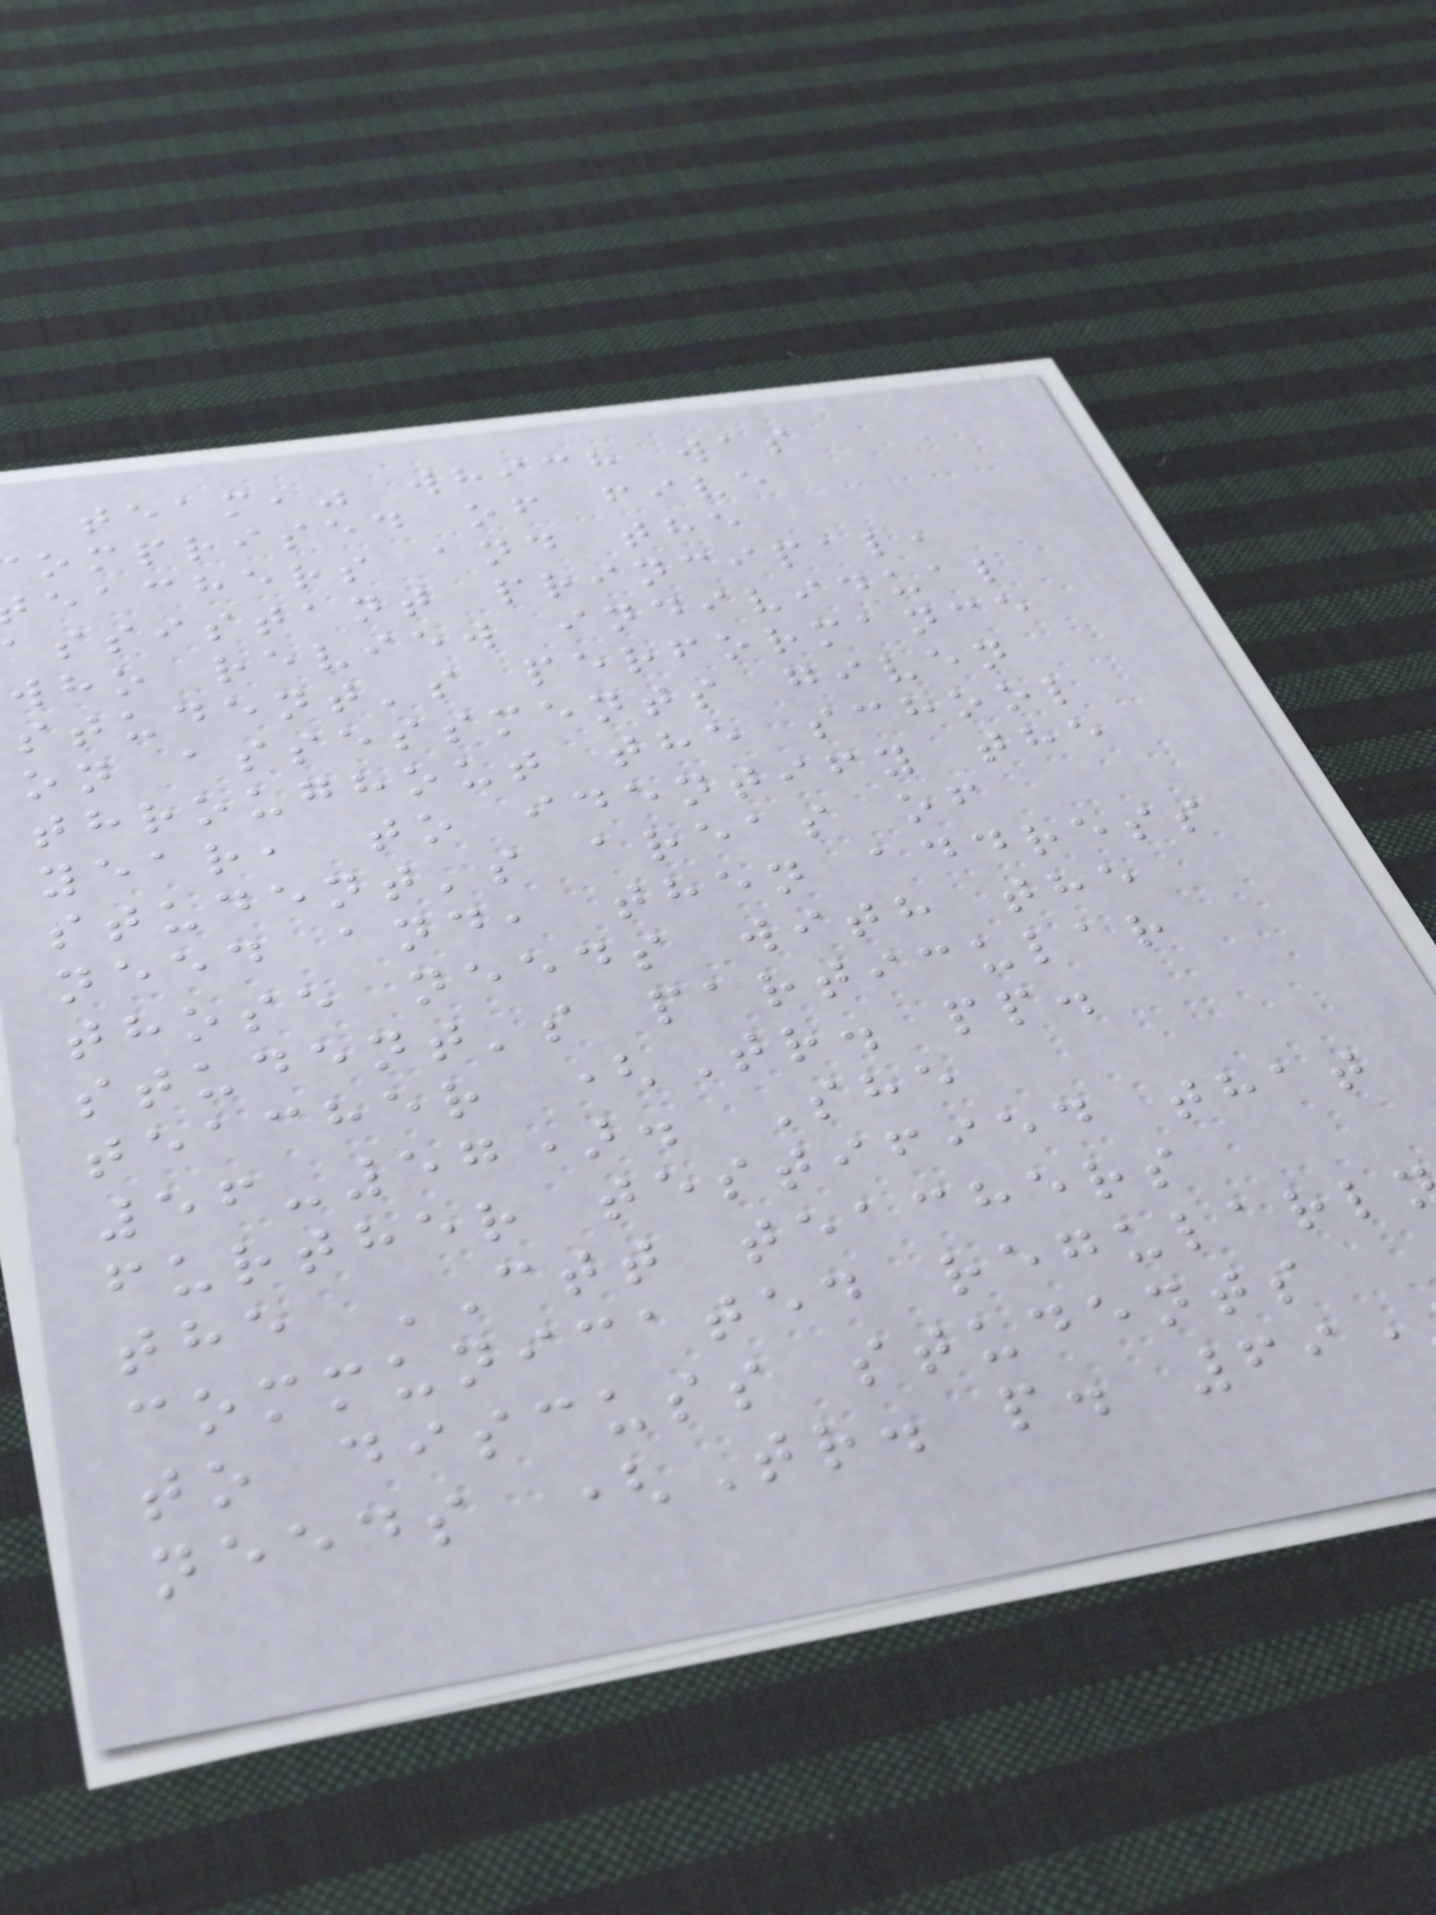team," which was
omprised of five
eachers and the
assistant principal,
who review individual
student's performance
on assessments given
throughout the school
year, to identify the
student's areas of
need and, then address
those needs with the
student's particular
teacher (Tr. pp.
56-57). She
further testified that
the CTT teachers
communicated regularl
to discuss students
needs (Tr. p. 69
